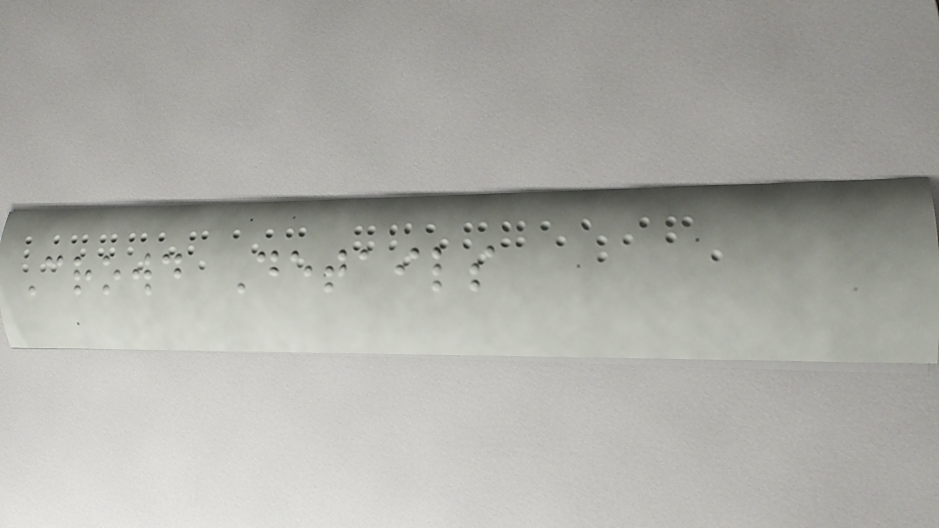Crowd Details
